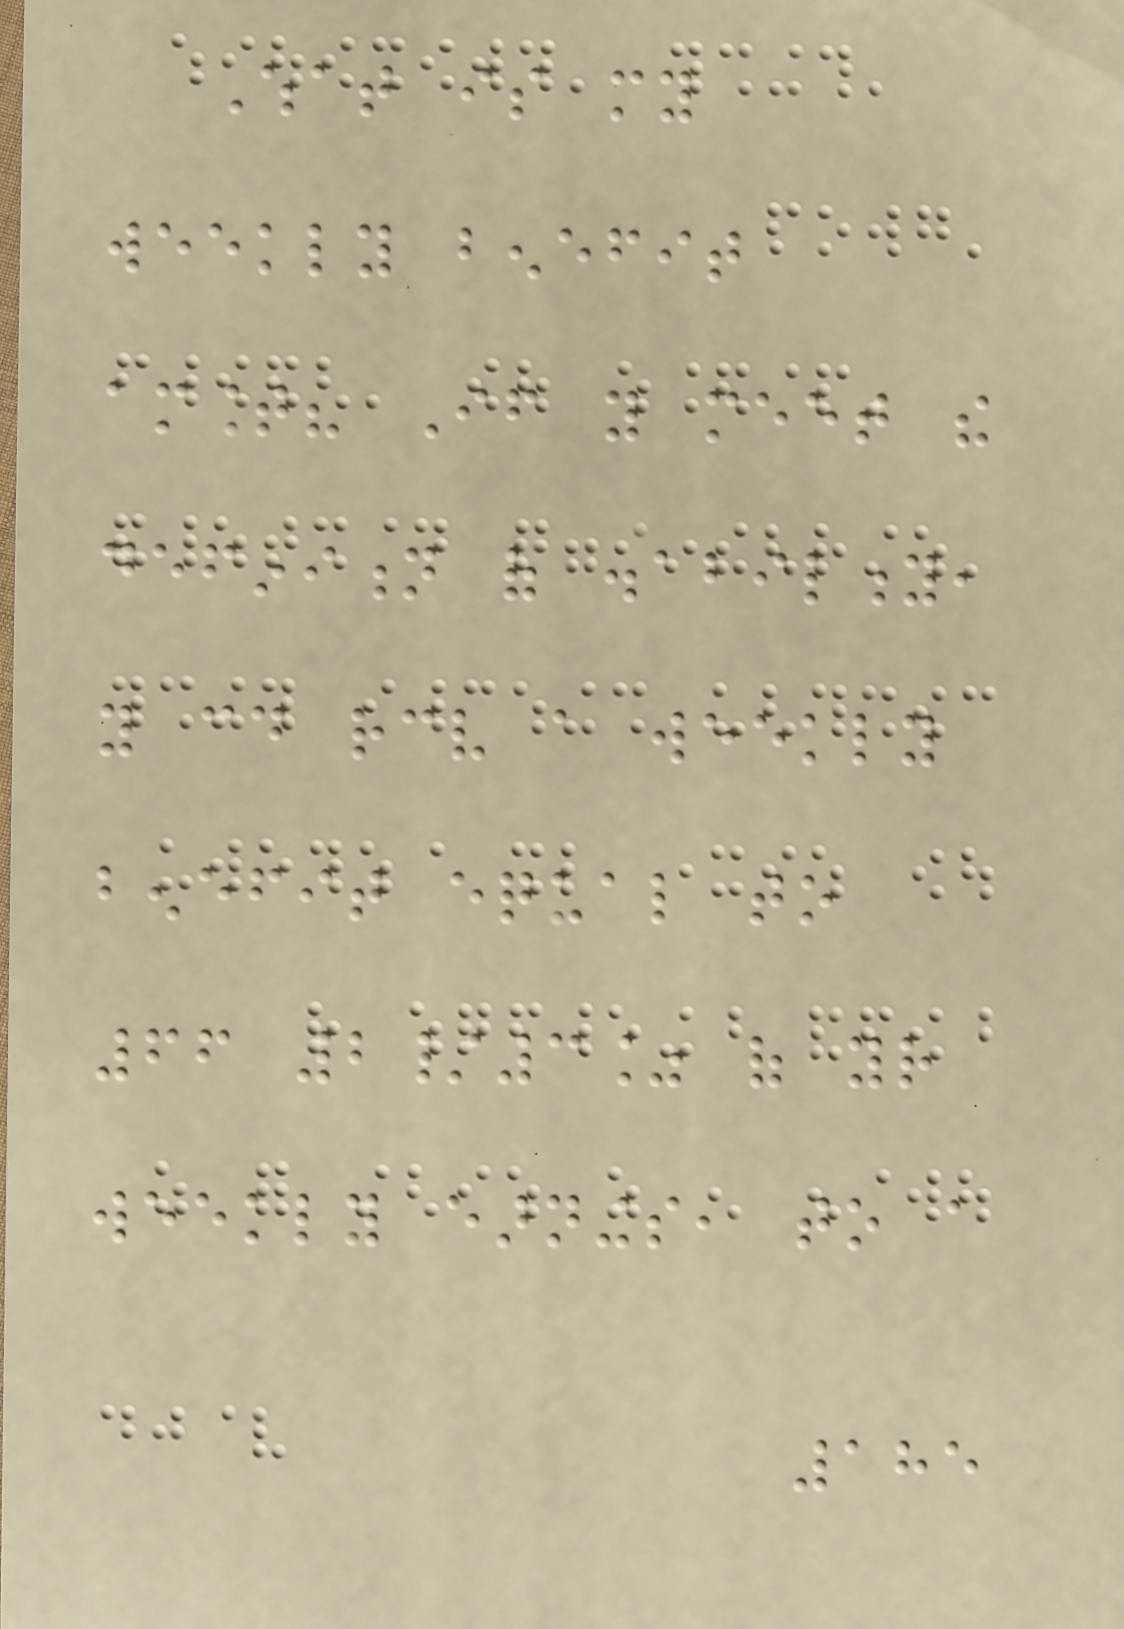What is my
weekly benefit
amount? If you meet the
definition of disability,
you could receive a weekly
benefit equal to
66 2/3% of your
weekly earnings, to a
185
